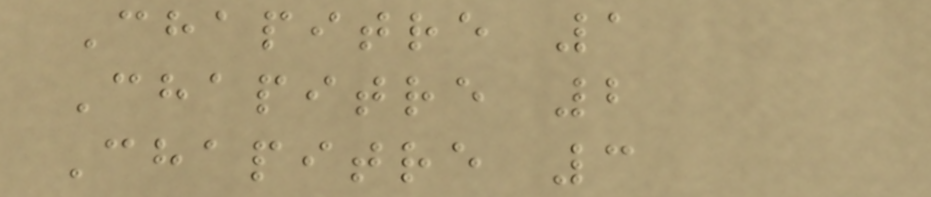Chapitre 1
Chapitre 2
Chapitre 3
